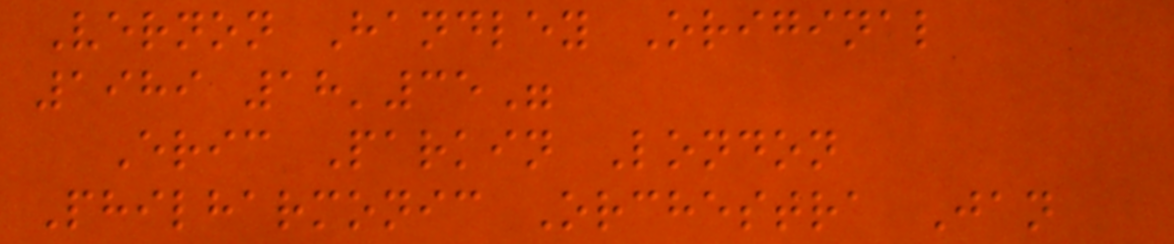Vernon Handley Original
1989 18'35"
Eric Parkin London
Philharmonic Orchestra Jan
